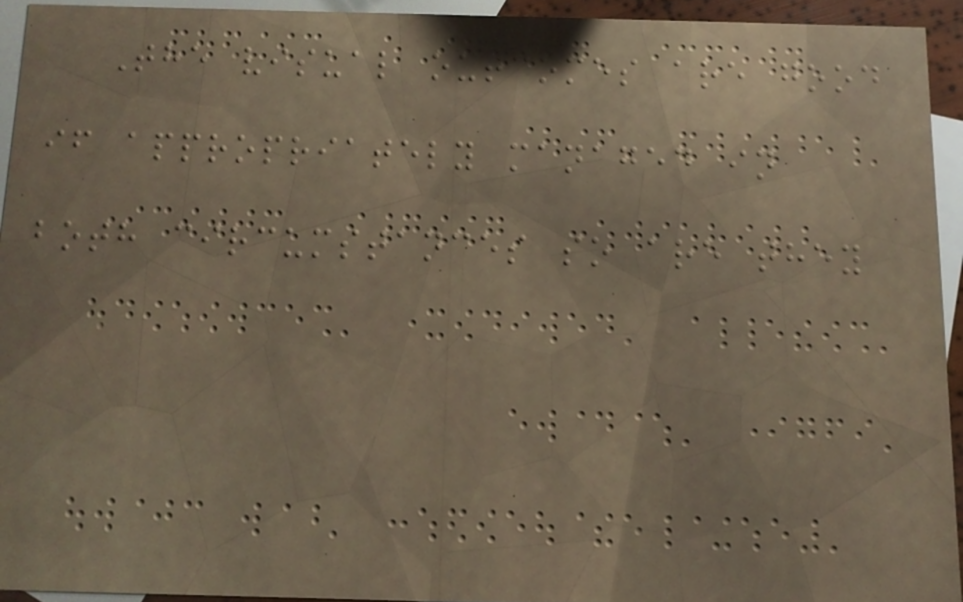The visual outcomes are good
if appropriately managed in
both circumstances so are they
